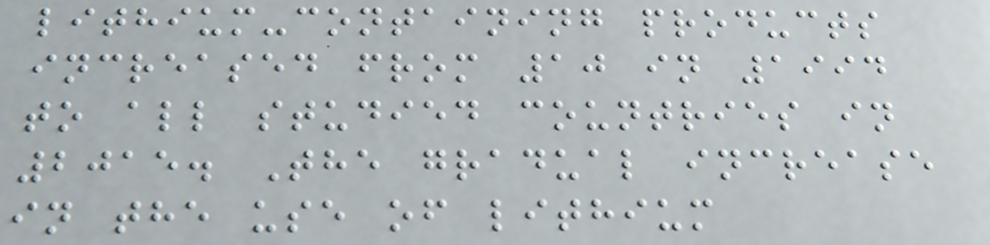lithium-containing products
increased from 10 in 1994
to all studied countries in
2015. The gradual increase
in the use of lithium
